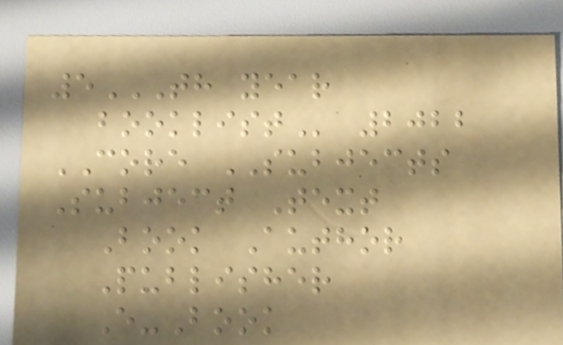5TH YEAR
BOOKLIST 2022
CORE SUBJECTS
Subject Text
Book Author
Publisher
E-Book
